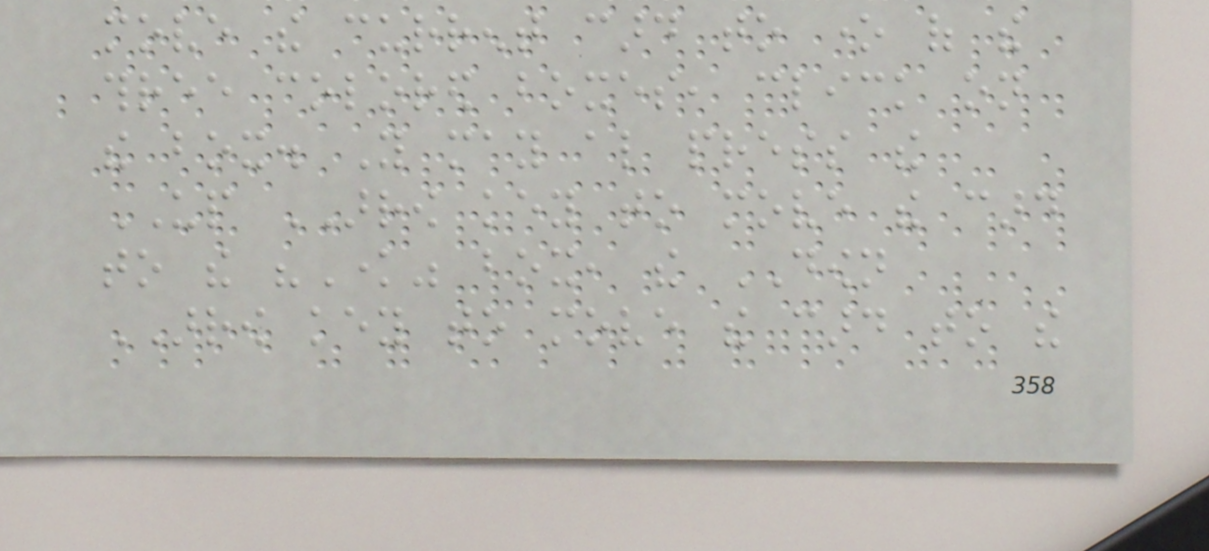move the current card to one of the
three colored boxes, click on
the box. You may also press the
UP ARROW key to move the card
to the "Know" box, the DOWN
ARROW key to move the card to the
